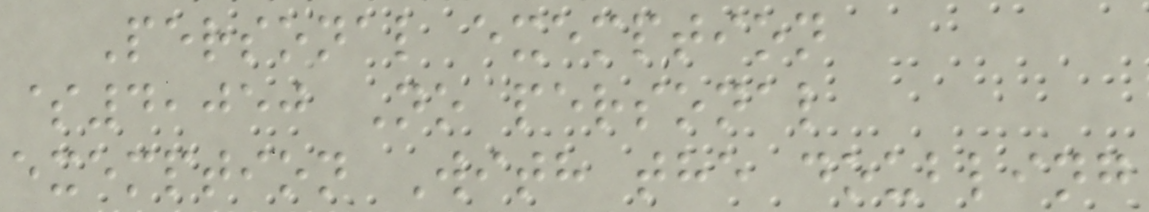Personal exemption
$4,050 No personal
exemption With the doubling
